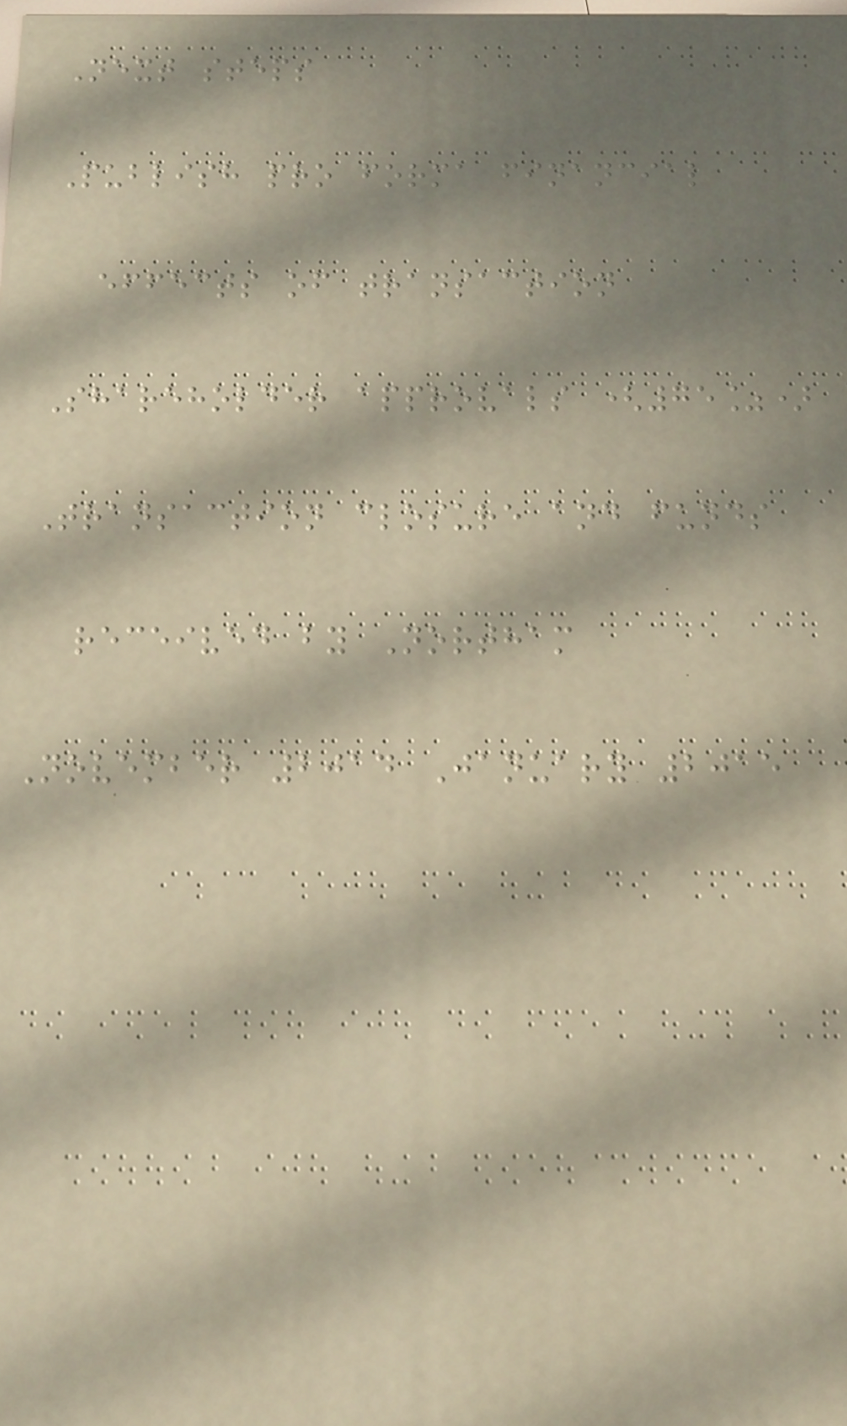Next steps
Publish pro forma financial
effects of transaction
Shareholder approvals (75%)
Transaction closure and funds
received by Northam
November 2014 January 2015
